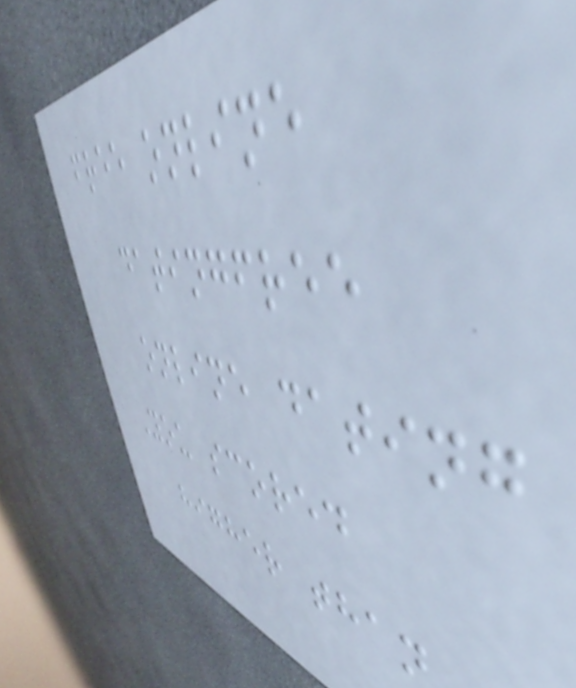free online
datingfree
online dating
You scored
higher than
